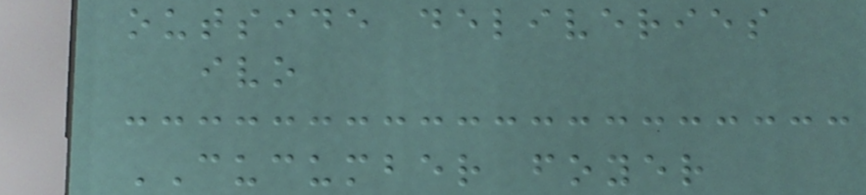outside deliveries
ivo
CUCUMBER foyer
